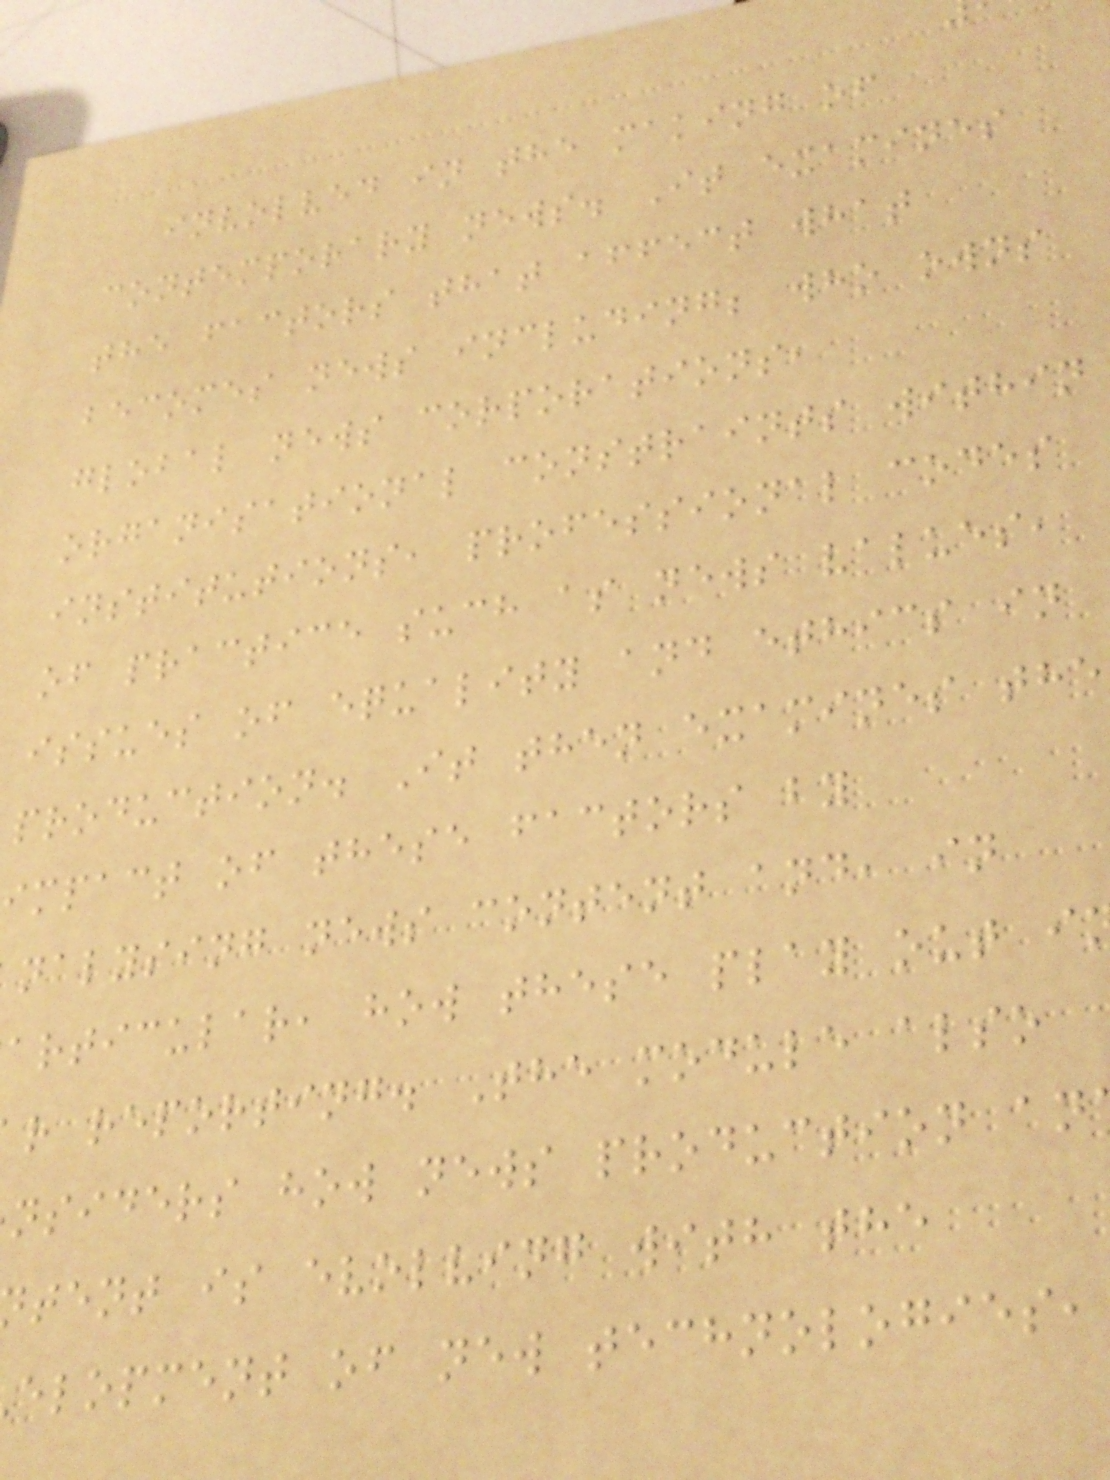involved in the making of
contemporary news. It examines
the factors that affect what
becomes news including; who owns
global news corporations,
organisational constraints within
institutions, professional codes
of practice such as news values,
issues of equality and ethics in
production. It then examines the
impact of these factors by
nalysing news content and, in
articular, how these play out i
r reporting. The module also
nsiders how news production an
tent is evolving with the
elopment of new technologies,
